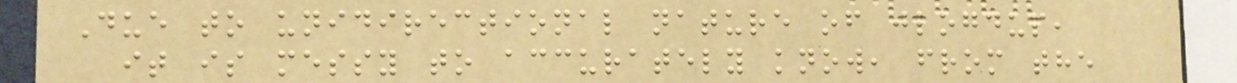Due to unidirectional nature of jlogdup,
it is messy to accurately know, from the
